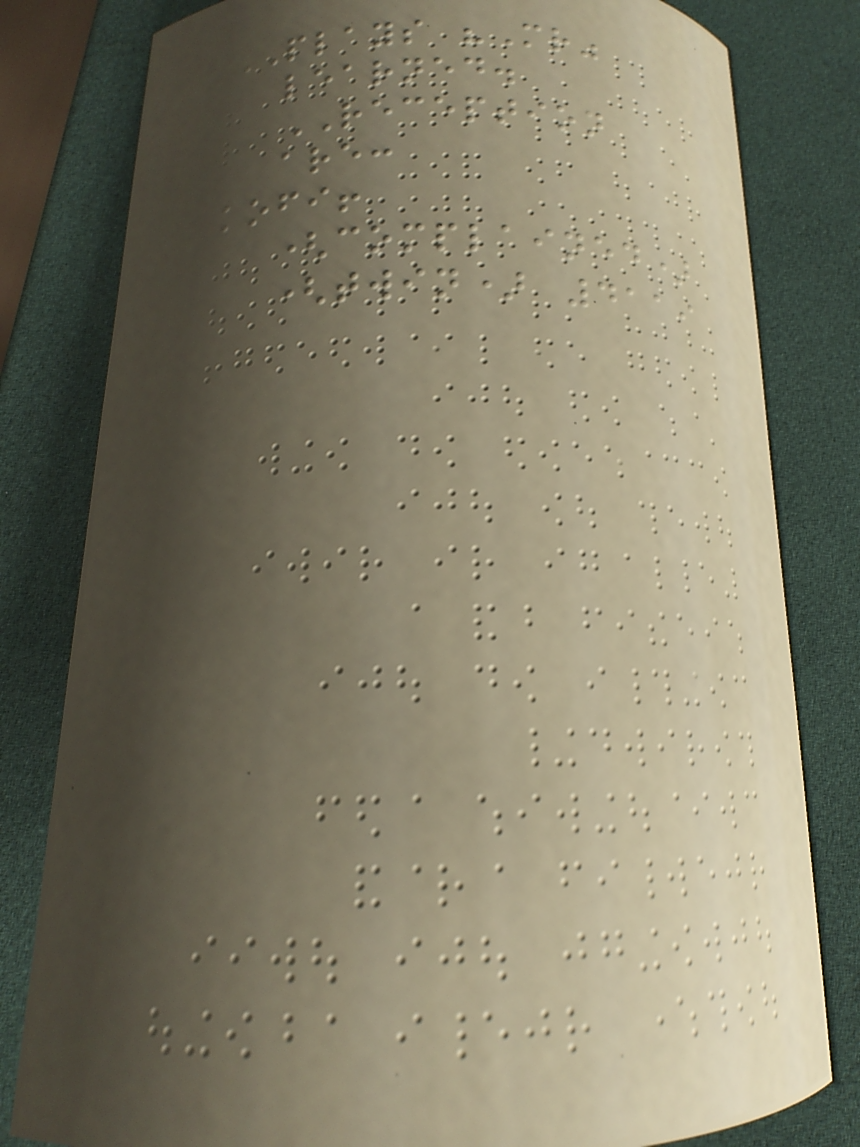PLAYS "Mr"
learned.
RECEPTION
are:
kofi!
(complained)
(twin) 4119
